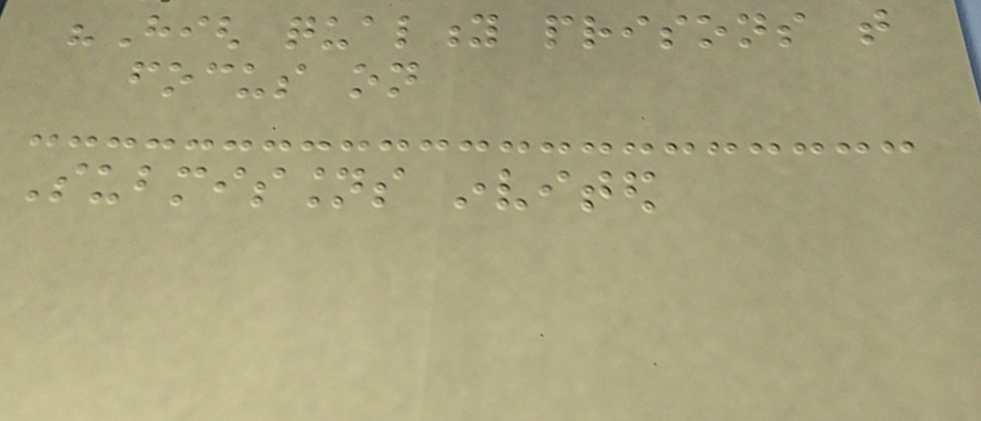"High quality prisons that
focus on
Submissions invited
